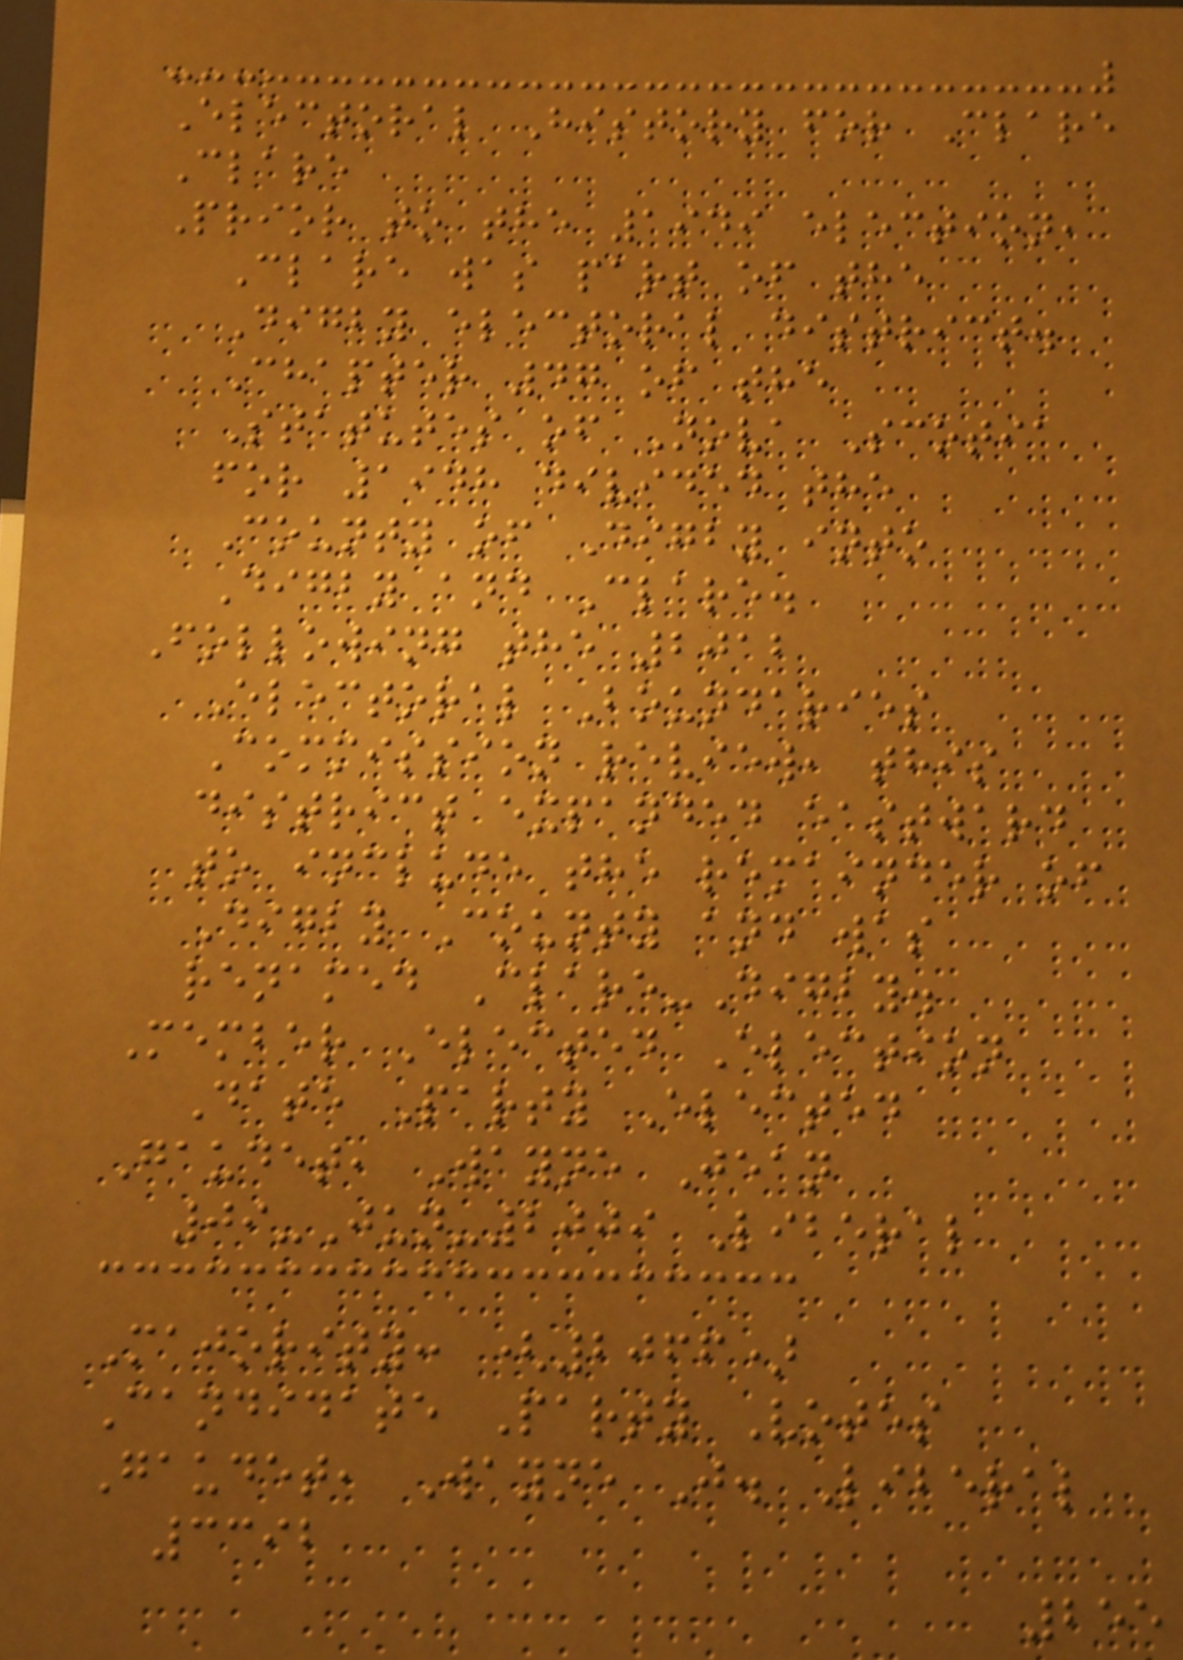Electoral History for Clare
Clare
Prior to the 1949 election,
Clare was part of the
Digby electoral district.
Chapter 47 of the
Statutes of Nova Scotia
for 1948 divided the
County of Digby into
Digby and Clare.
Following the 2012
Electoral Boundaries
Commission review, this
district expanded eastward
to include the remainder of
Digby County and was
renamed Clare-Digby.
Member Elected Election
Date Party Elected
Gaudet, Wayne Jean
09-Jun-2009 Liberal
Majority: (2066)
Candidate Party Votes
Gaudet, Wayne J. Liberal
3392
255
